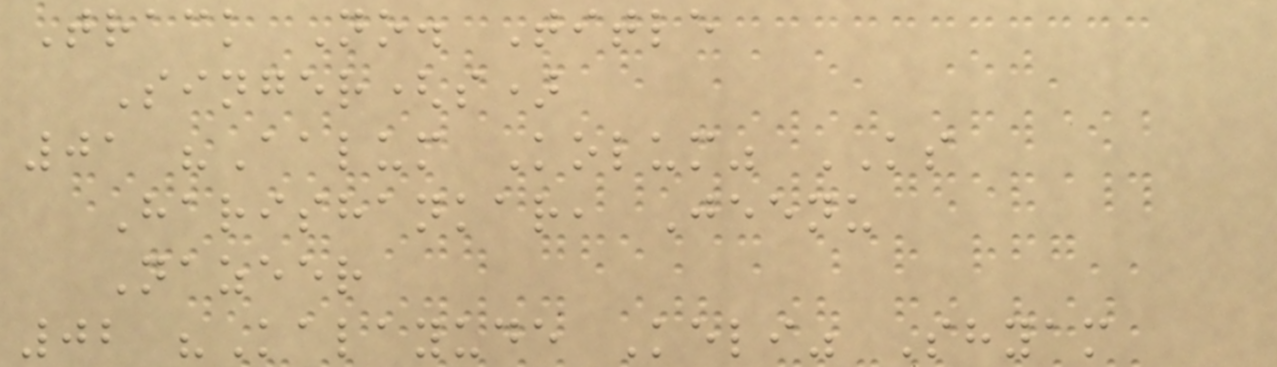Track No. Title
Singer(s)
01 "Aalum Kolum" KS
Harishankar, Jeenu
Nazeer
02 "Kalayude Keli" Shyam
